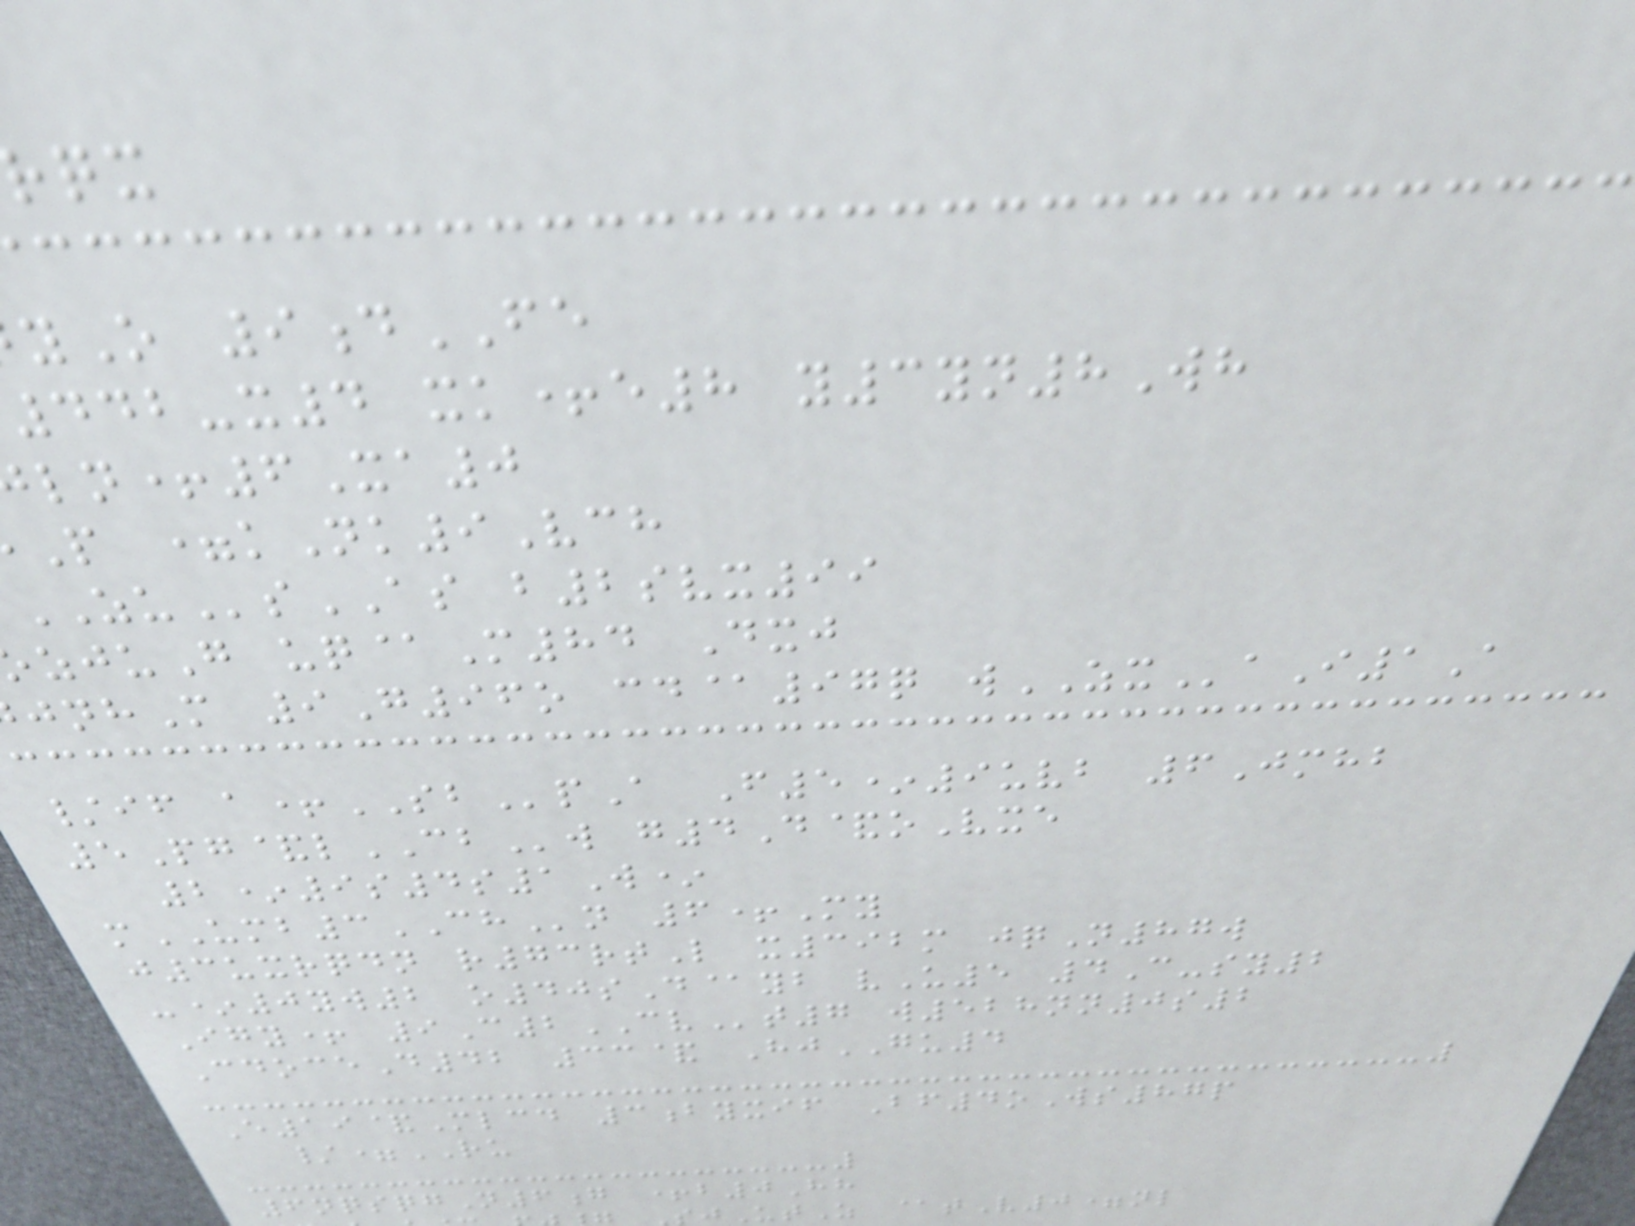yO 9dFE
442-x4 xk+e8 y3yn8Wh
ln+6Xa0
P =kNk9Vch
ZUsAS b2svx99
zjuG uq@M84 Dxj
jnhM 9G96o cd@97q wZXaI1A
/if a+SBpA F5*9uvb 6Jmhb
5Pg&lCBw g4D&oVxe
2*9s4s1W*
mUMB3CHn 6+My
j3uxrqdn r73rtL x392m jqN87w
-*0yw2 o40sD@yb vU5 4C-sy2
Igy+ 9C2CVt7 w528nn0s2
CdoceD42 33& HjGU4
E19&Mlcd 3byxif Bf4oWs87p
/=RU
6nqsqgN6g +b0Hh
UtZ @tV0=nl
